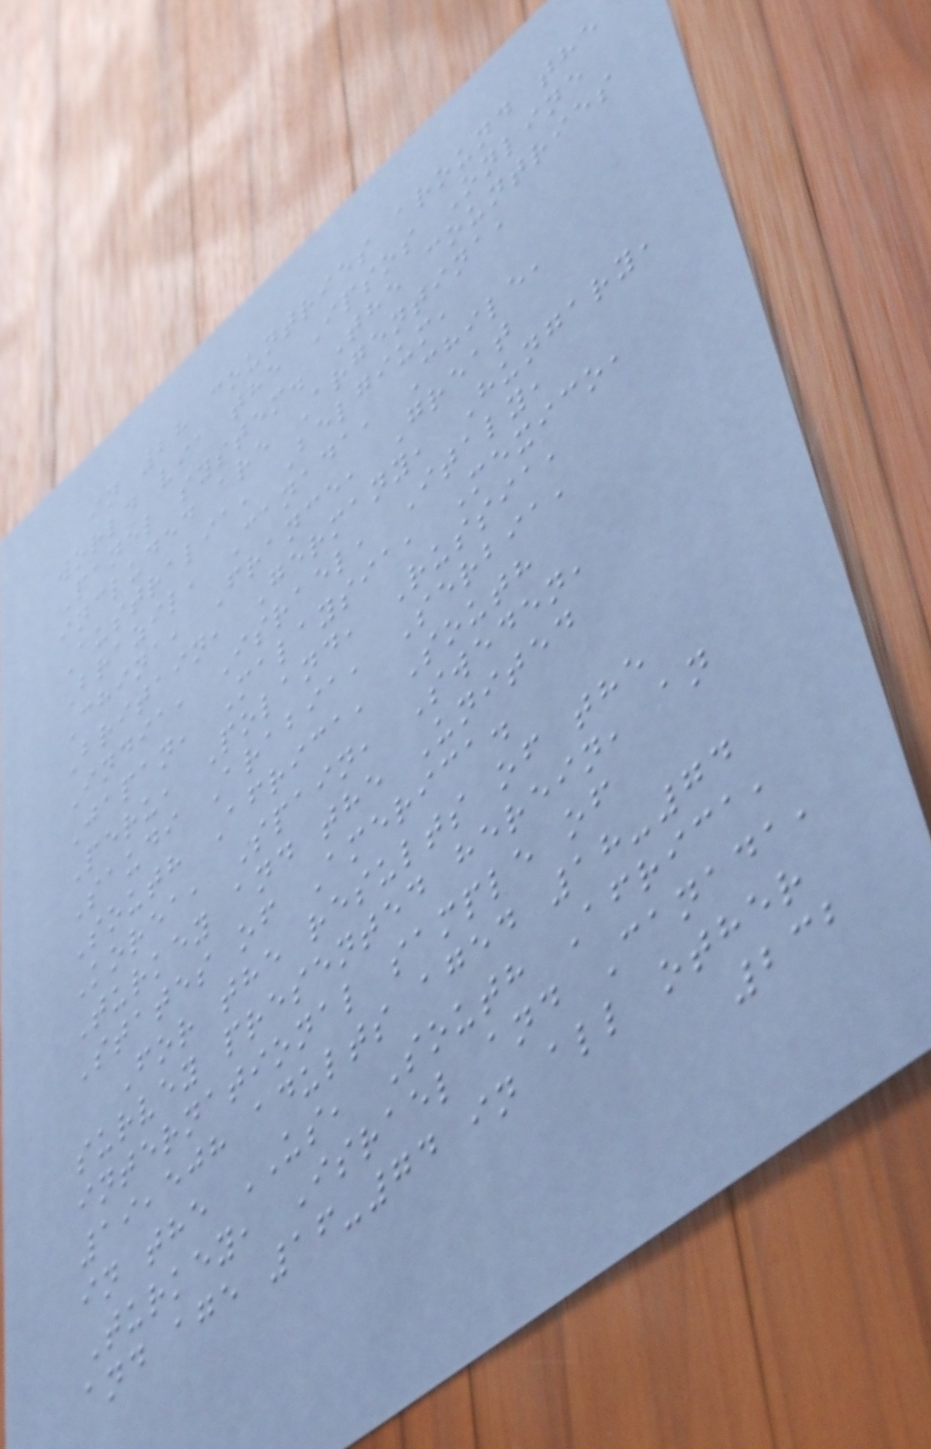in 28 countries around the
world via the Ipsos Online
Panel system. The countries
included are Argentina,
Australia, Belgium,
Brazil, Canada, Chile,
China, France, Great
Britain, Germany, Hungary,
India, Israel, Italy,
Japan, Malaysia, Mexico,
Peru, Poland, Russia,
Saudi Arabia, Serbia,
South Africa, South
Korea, Spain, Sweden,
Turkey and the United
States of America.
For the results of the
survey presented herein, an
international sample of
19,508 adults aged 18-74
in the US, South Africa,
Turkey, Israel and Canada,
and age 16-74 in all other
232
